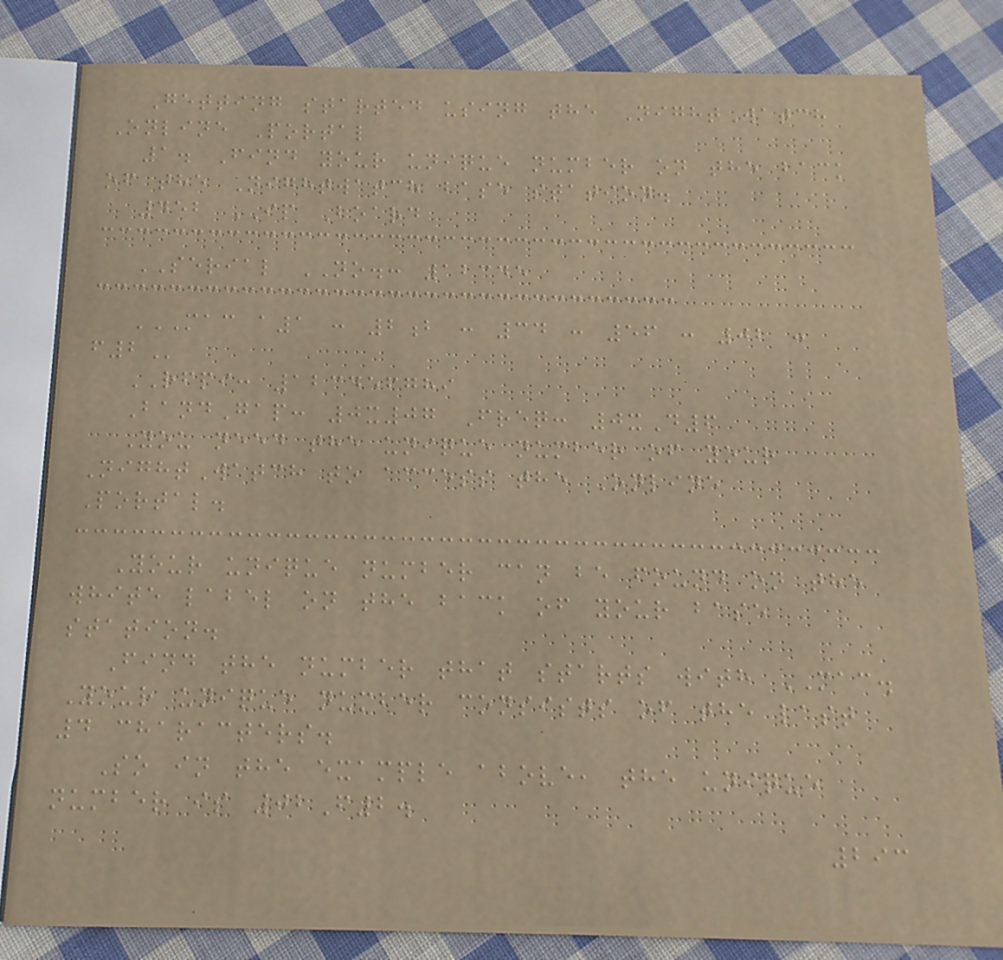Getting started using the NightWatch
Online Portal
1. Find your unique number on the back
of the Nightwatch base station.
452 IP Board
SERIAL NO.: 12345
MAC A1 : 2B : 34 : 56 : 02 :
F2
RFPI: 123456789
BandGap: 0x07 Freq: 0xD6
You need the unique number of your
NightWatch to access the Online
Portal.
Your unique number can be found on the
white label on the back of your base
station.
Find the number that starts with MAC.
Your unique number consists of the last
4 characters.
So in the example above, the unique
number is 02F2.
293
